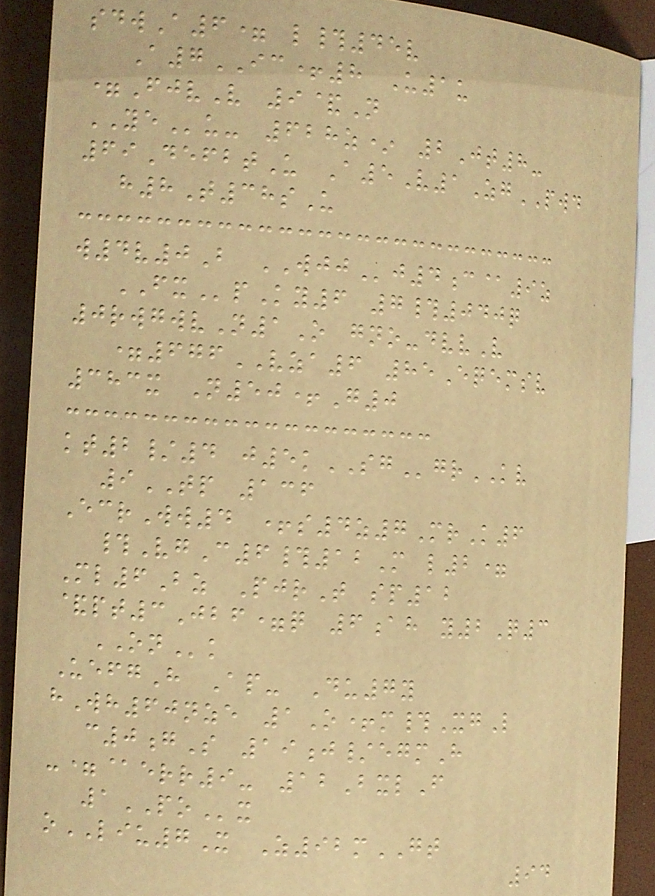sdwA6= l#45v
A7IC+8 U1u
=FjvV 9&N
YEu- 628z* 2Jt8-
69DefbtU A5V1ZgPWD
h8T38sU
w4v0B WJJj4c@9z
FXpKy6 7#040q
0rwgwvN1O gno-dvvV
=676VZA6 85Eqemsv
383x N50+G0
kt2/4 j5kSGgrKV
9TP 136
EcrWw4 +s4z7MrK6
#VgC6#12M l2=
Ml6Bz PjrT sp12
&pt3Jbf=q 6ah y2Q3
ONk
UefgH Ap- Du7y
hWh60nze 1O+m#XgL
c0gS 19j/egmH
-=@err9- 12BxlF
1POx
oLIU7X Z92mGT
94
